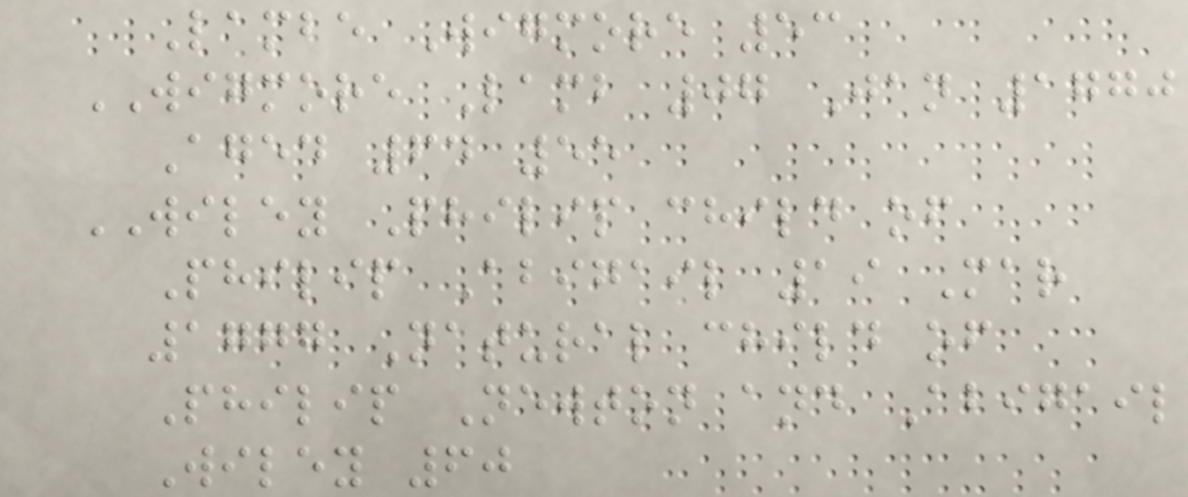Lambe Wigmore 53
WIGMORE Lamb 07 Jan 1770
Aged 64 55
WILEY Philip child of
Philip Abigail 19 Mar
1777 Natural child of
Philip Newton and Abigail
Wiley 60
